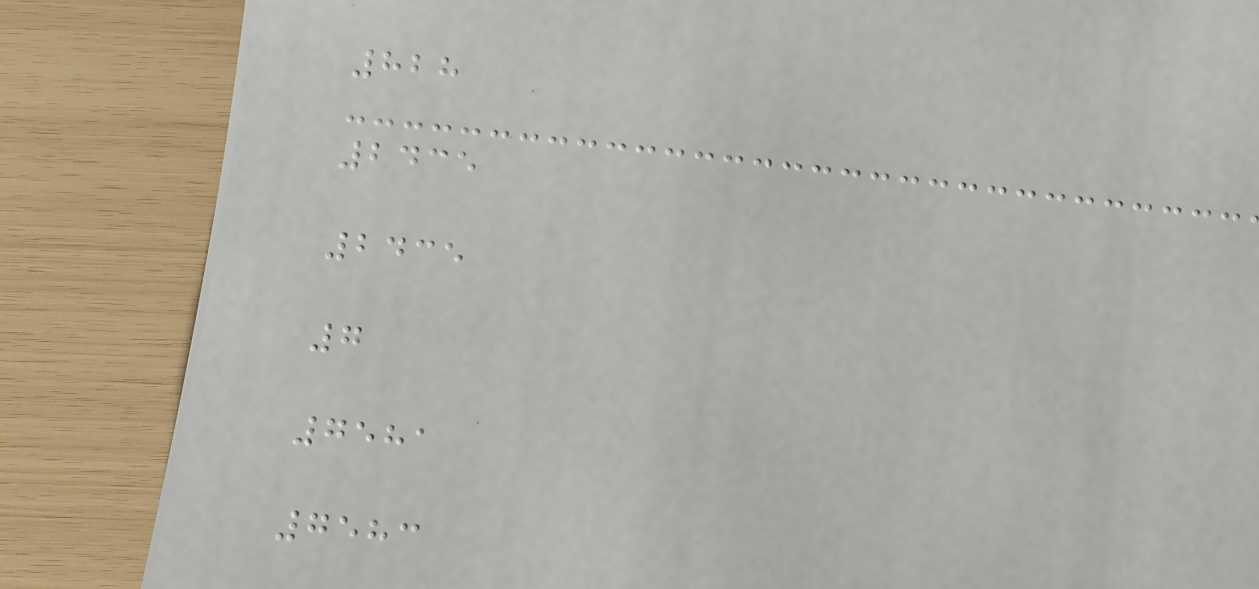828
2435
2435
7
7581
7583
